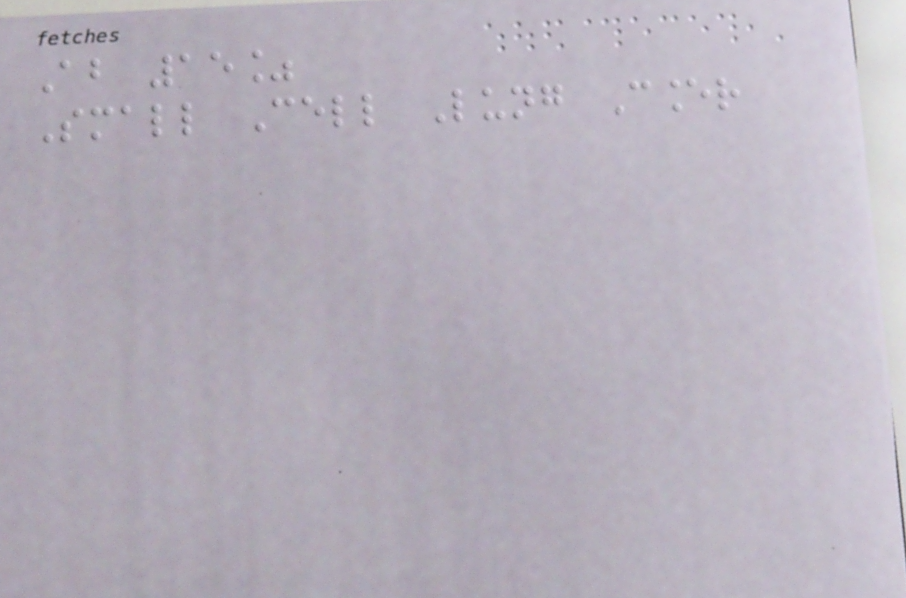About 15%
Small Cell Lung Cancer
